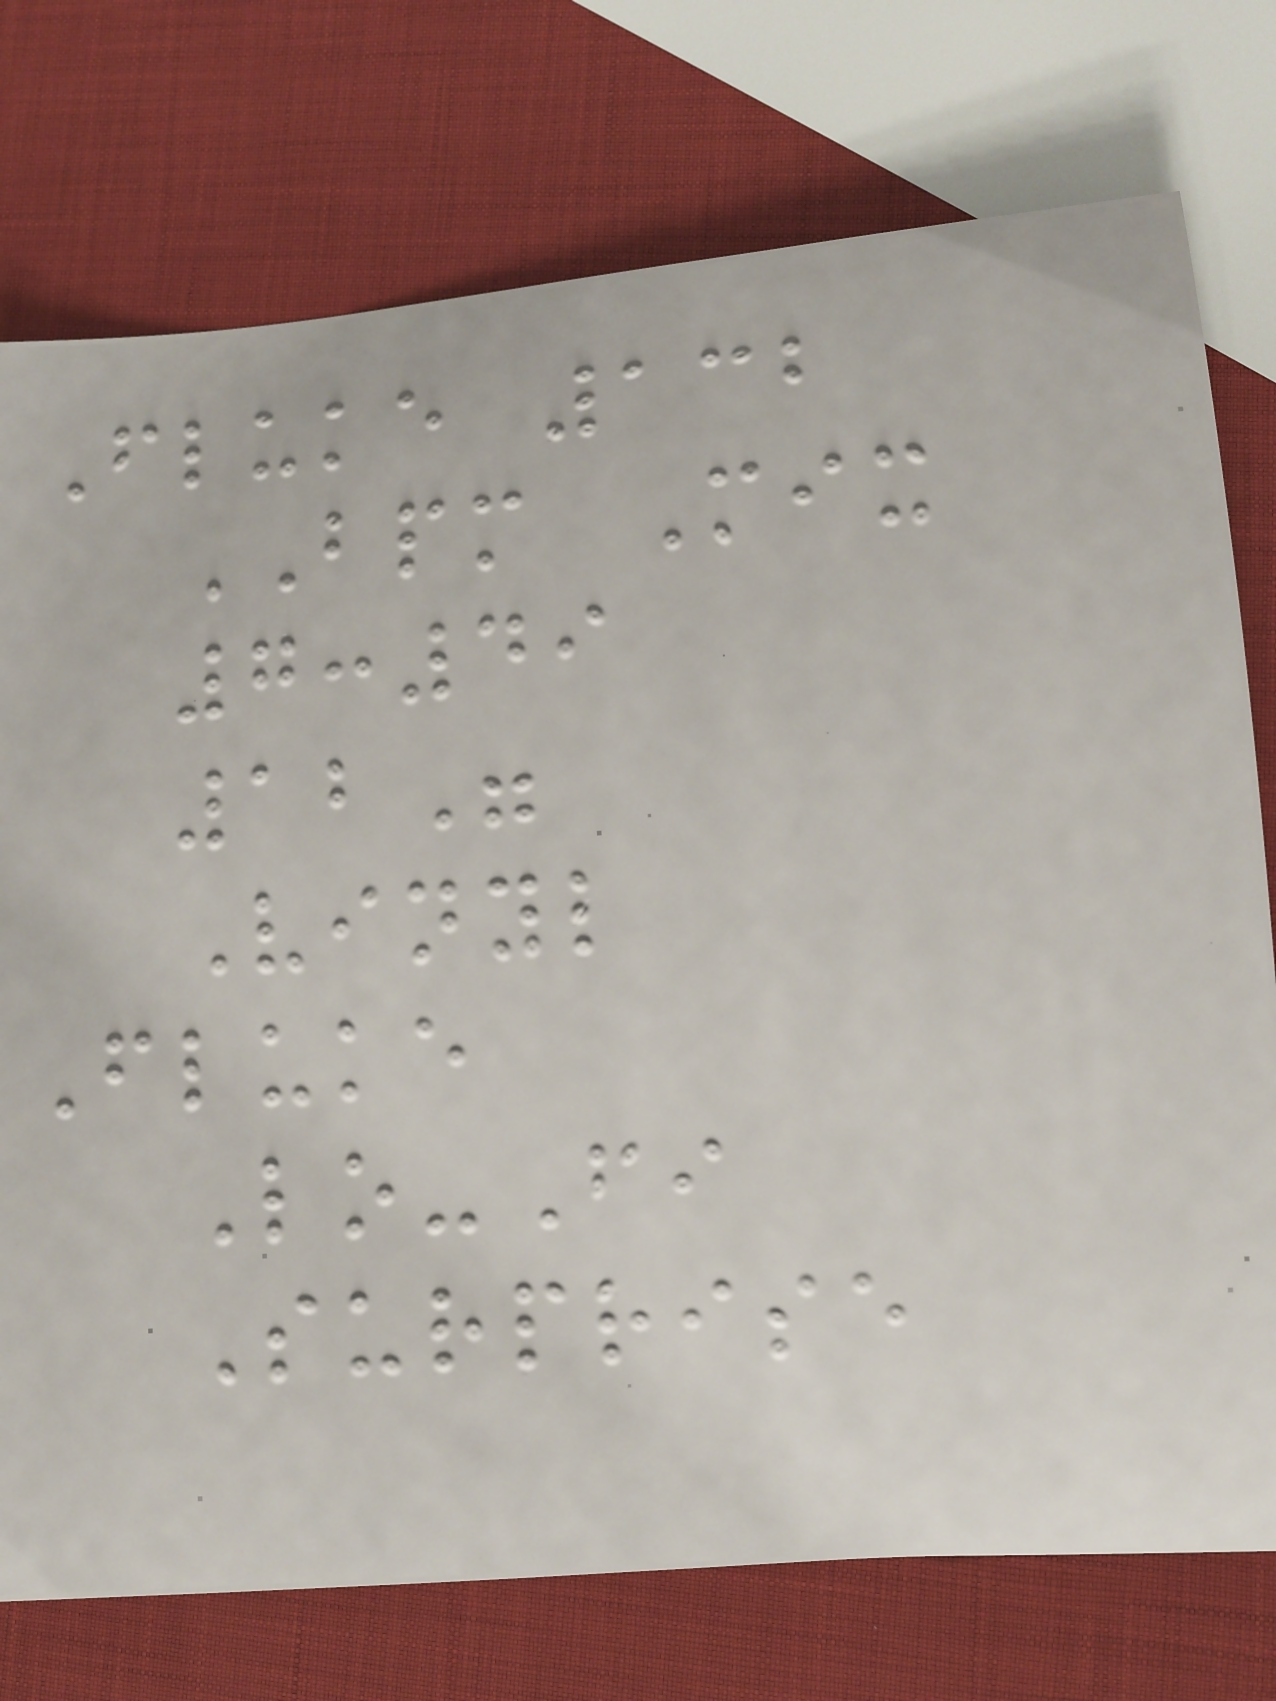Fluke 132
BPM Mix
7:49
12"
Vinyl
Fluke
Lo-Fi
Surprise
